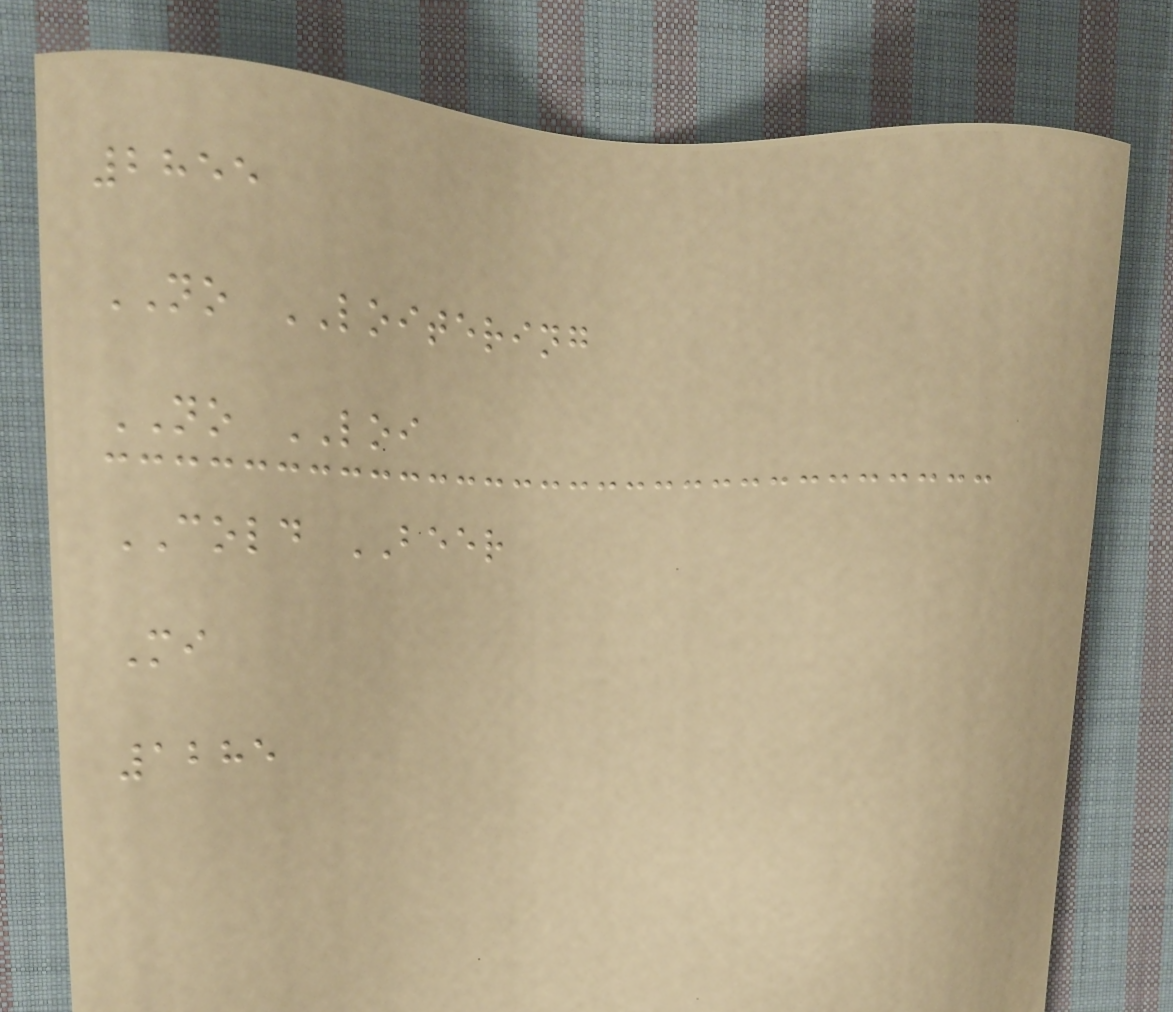2855
NO LOITERING
NO LOI
COLD BEER
Mi
1285
